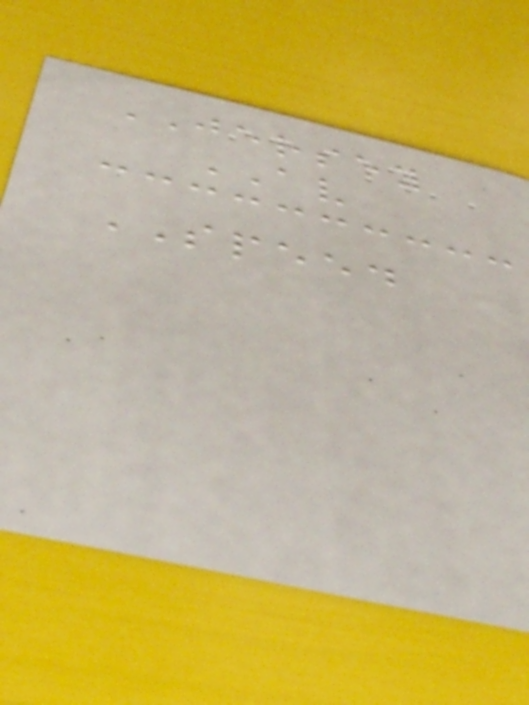JERSEY
AV
SPEED
